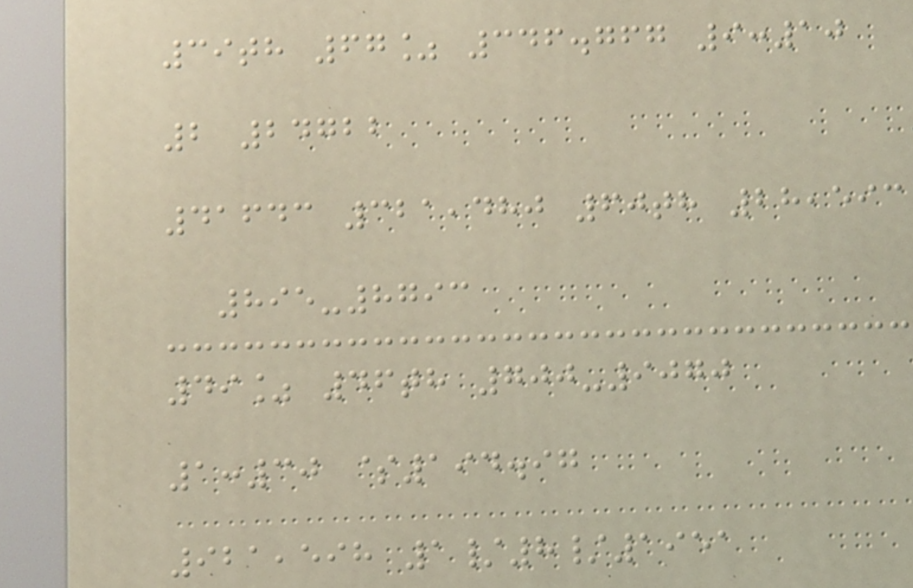39th 67% 346.767 9:10
2 24722
41643 321,480 60th 28,593
895-8793
49% 46th 700-9070
1:30 $194.97
921,598 1/8/1951
